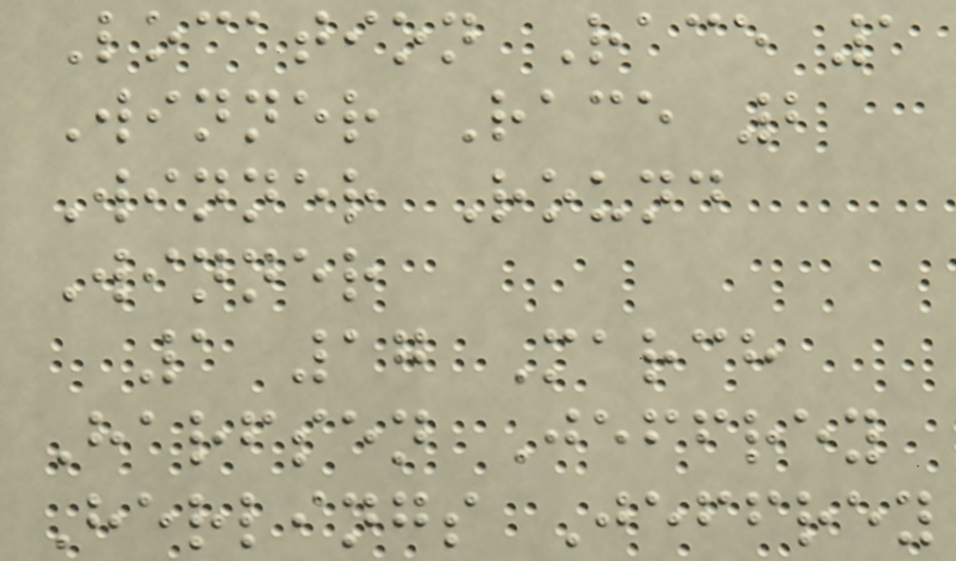Location Race 1
Winner Race 2
Winner Round
Winner
1 17 March
Harfsen Jeffrey
Herlings Jeffrey
